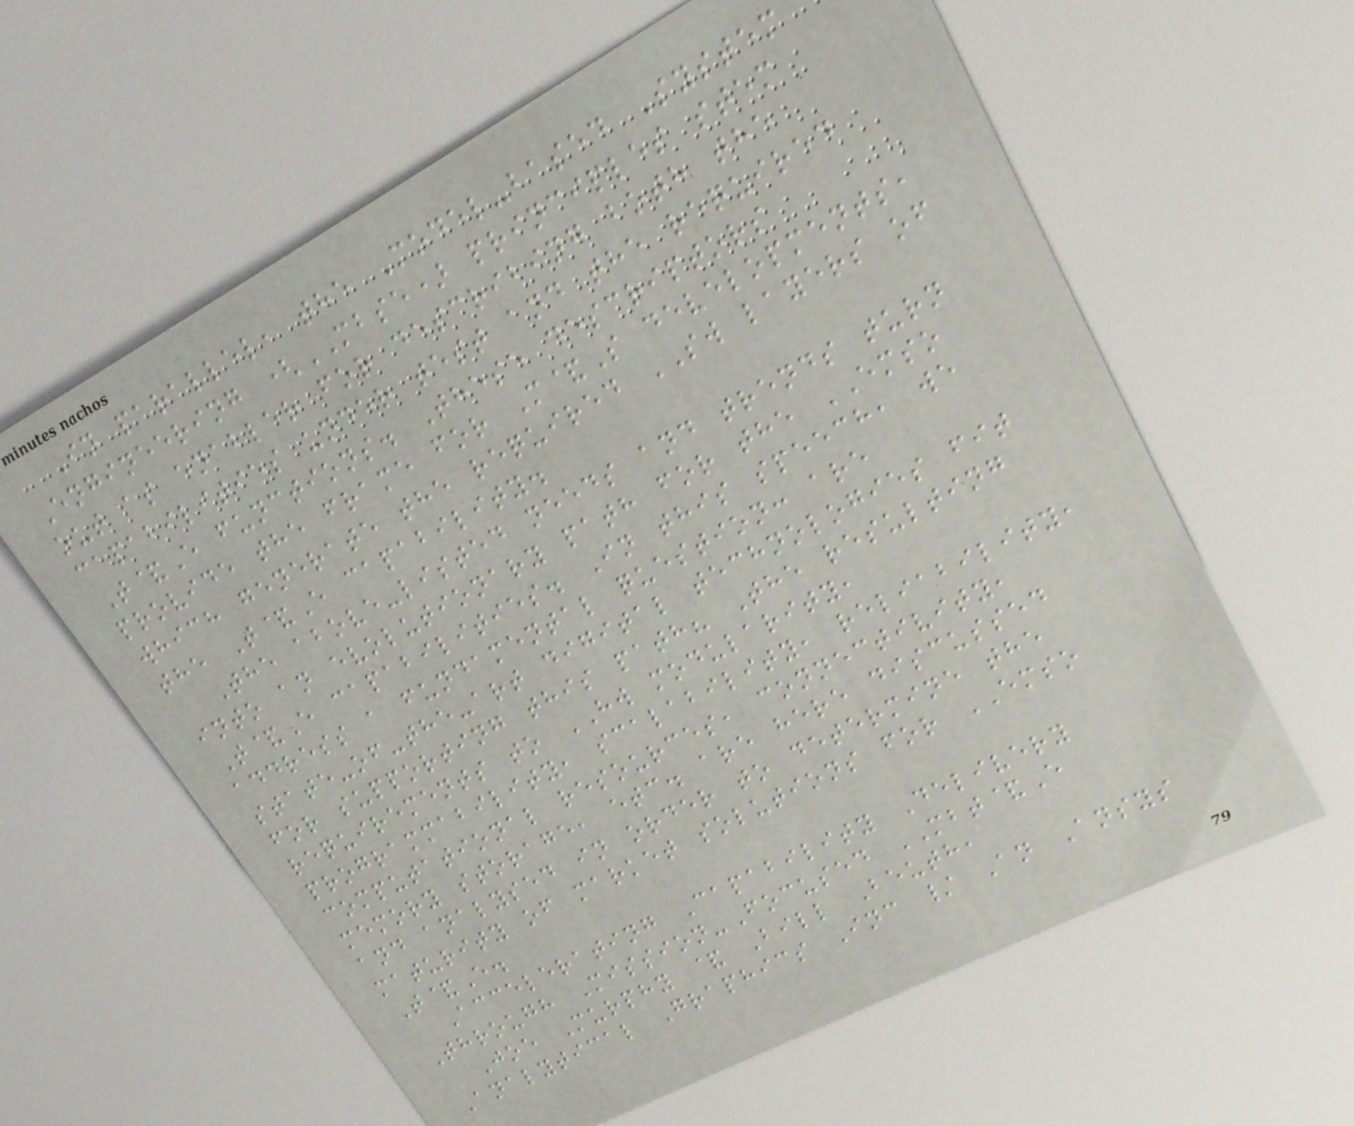In parallel, the Model-based System
Engineering (MBSE) principles stem
out as enabler for describing both the
capabilities under test and the required
T&E functions. These descriptors
provide the frame for M&S developments,
which generate the required SW layers of
the T&E capability.
The above-listed needs and trends turn
into an evolutionary path for the EMSO
T&E capabilities. In this speech, we
address a fundamental question: are
state-of-the-art digital technologies fit
for supporting this path? The resulting
requirements to HW modularity,
programmability, scalability, reliability,
computational resources, connectivity,
memory storage, etc. are here discussed
and analysed in order to determine the
maturity of market solutions for EMSO
T&E.
Accelerating Capability Delivery
Through Mission-Focused MBT&E
Joe Murphy & Bill Beuth,
Analytical Graphics Inc / An Ansys
